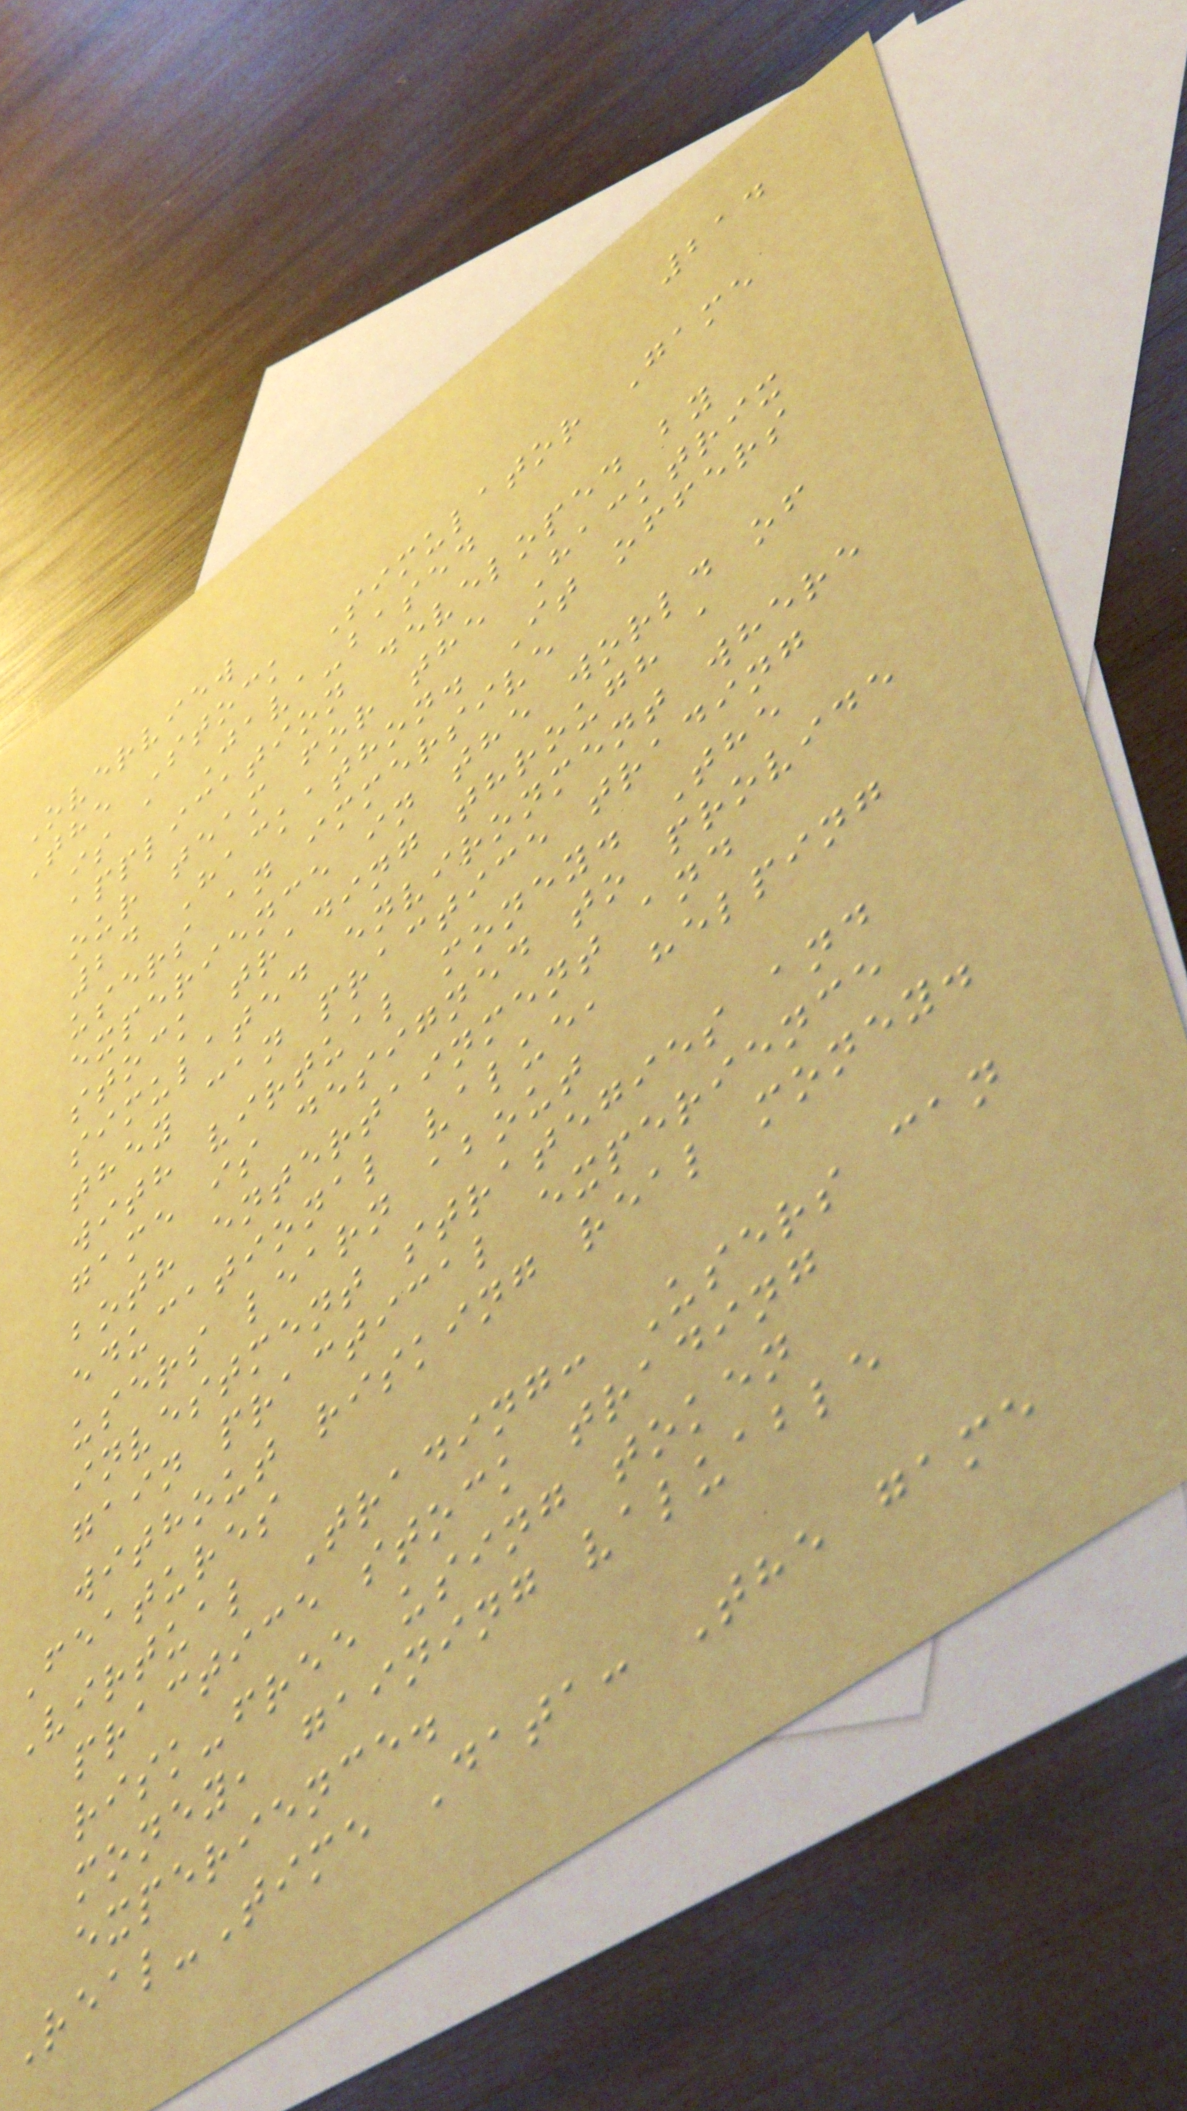214
Overview
The Stock Simulator Game
is a Java-based
application developed by
our team for the Hacktrix
24 Hackathon. It offers
users an immersive
experience in the world of
stock trading through a
simulated environment where
they can practice trading
with virtual money. The
game is designed to provide
both entertainment and
educational value, helping
users learn about
investment strategies and
gain practical experience
without risking real money.
Features
Virtual Trading: Users can
practice stock trading
risk-free using token
money, gaining valuable
experience.
Real-Time Data: The game
